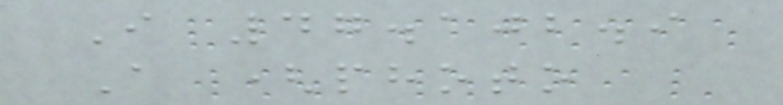I 47.102.9
A (photo
